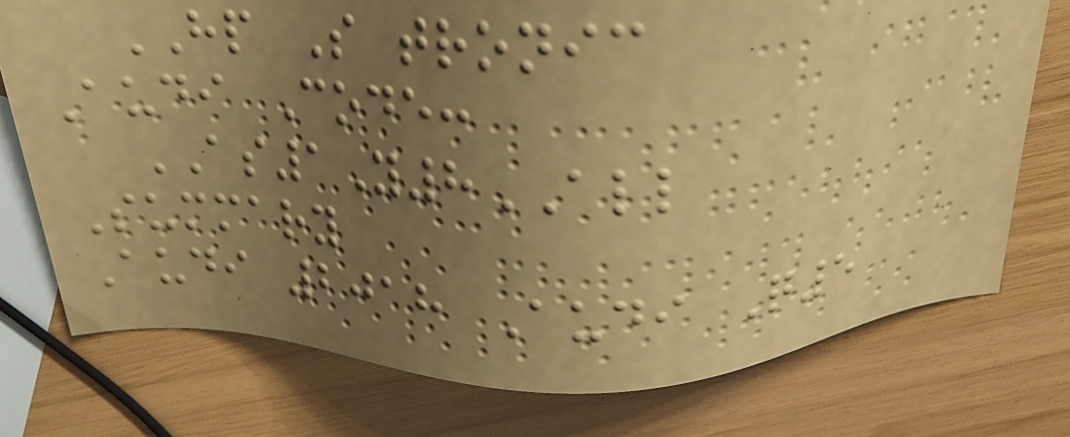HP S tronic
Audi Code:
AS1Y8ALL
Summary
Audi 2018 Audi Q5
